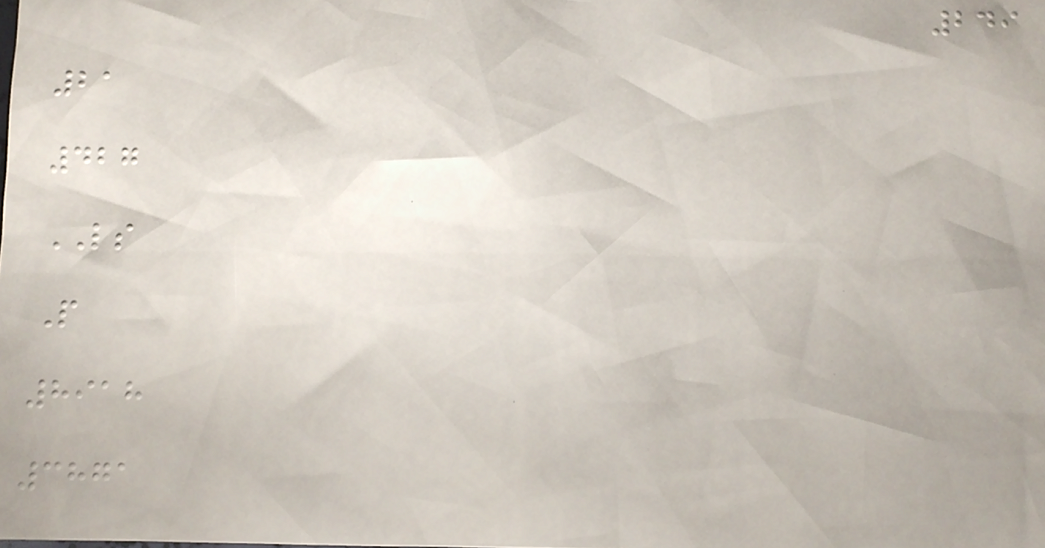249
21
427
LS
P
8918
3871
